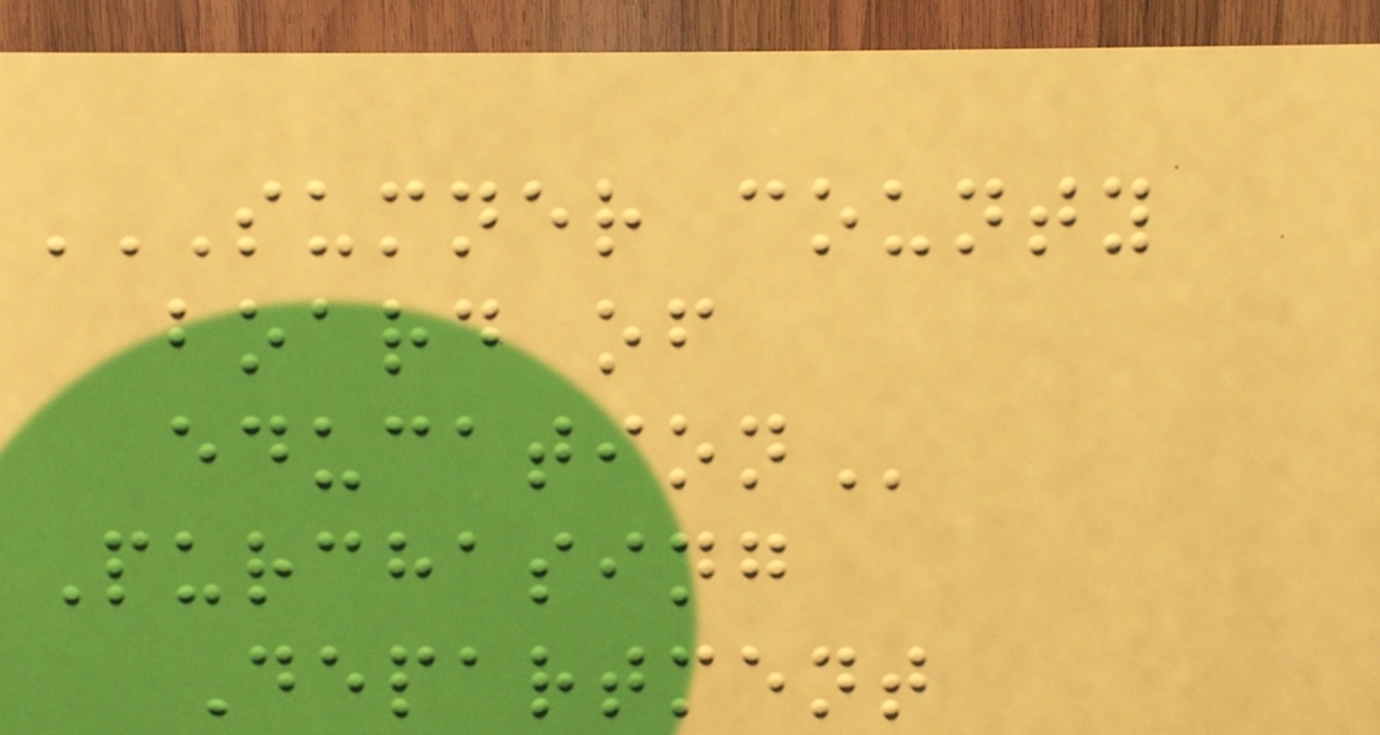SUMNER COUNTY
BOARD OF
EDUCATION
Purchasing
Department
